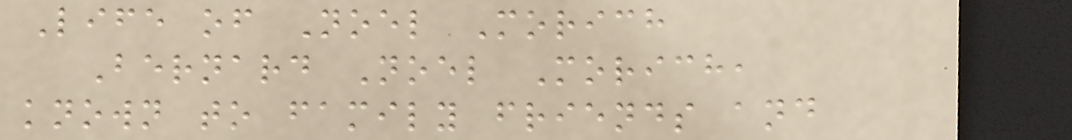Life of Noel Morich
Bernard Noel Morich,
known to family friends and
